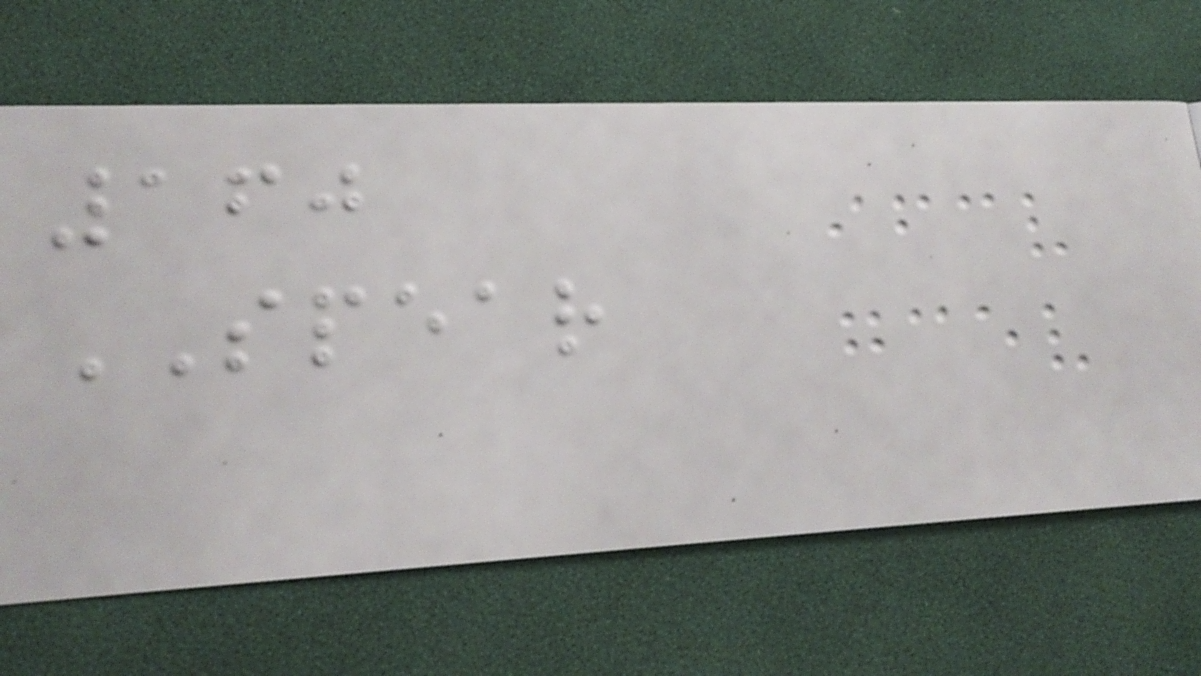160
SPEAR
